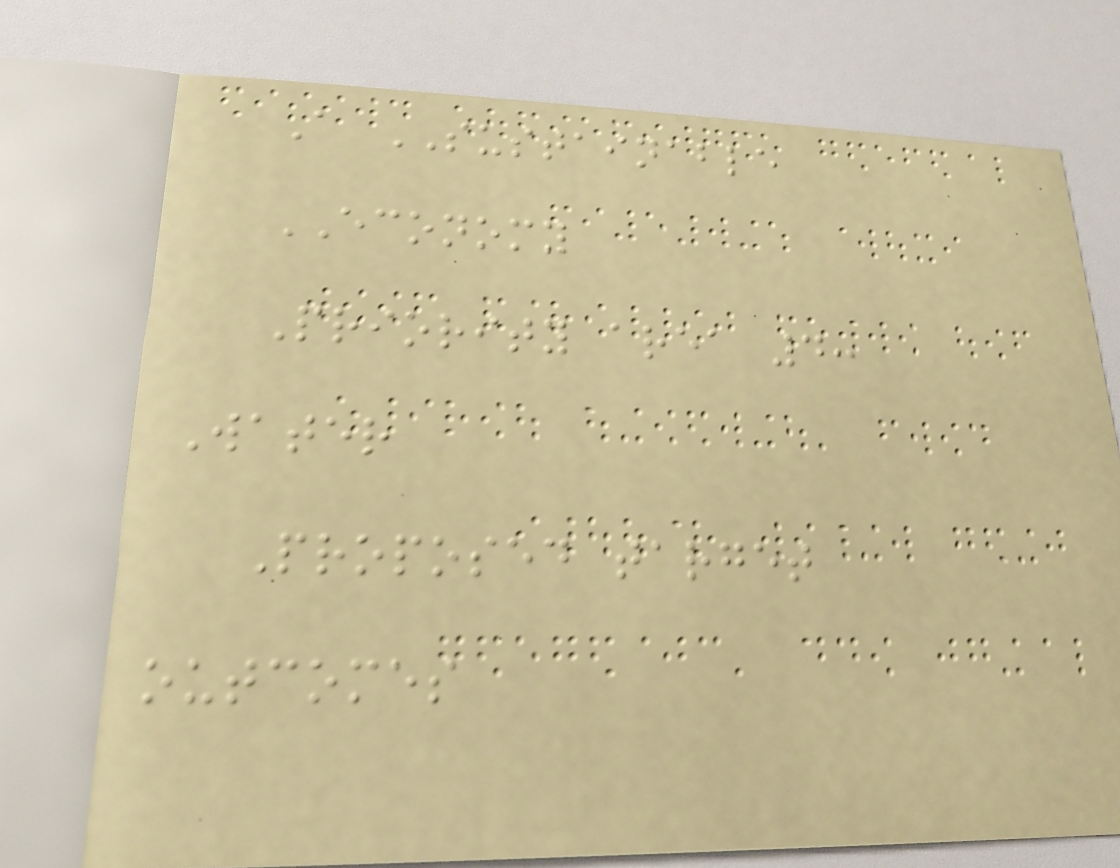A SUSTAINABLE
ECONOMY
Priority area 4:
Water
Proposed target
outcomes
